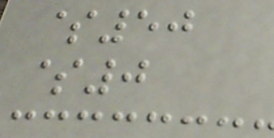$50
$0
